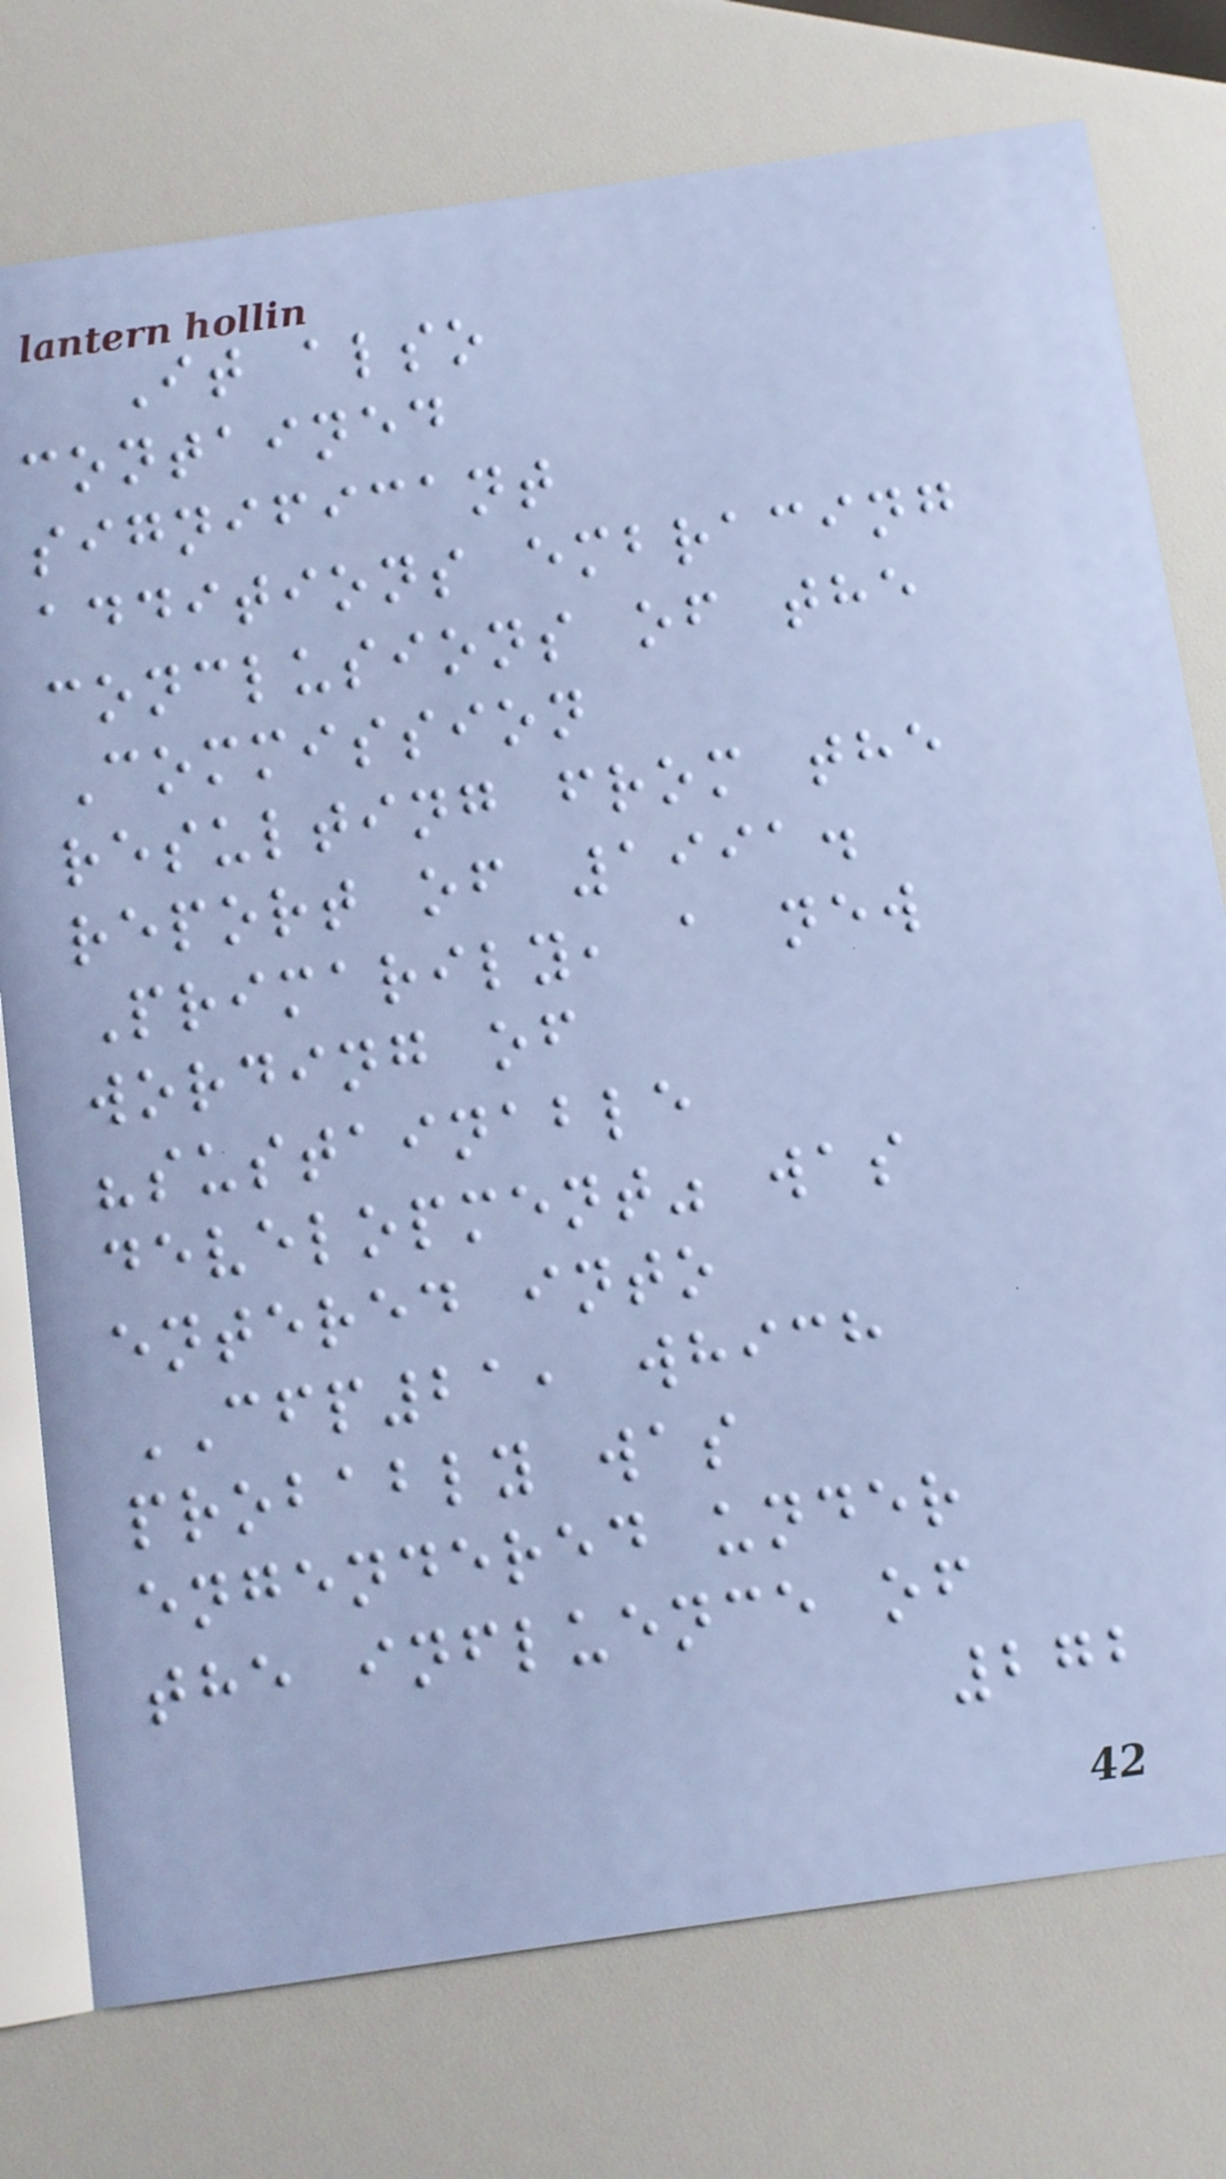It also
contained
significant
additions embracing
conclusions of the
Commission
resulting from the
report of 1991.
Primarily, a new
wording of
"sustainable
development" was
entered into
CFP21, which
probably was
engendered under
the influence of
272
